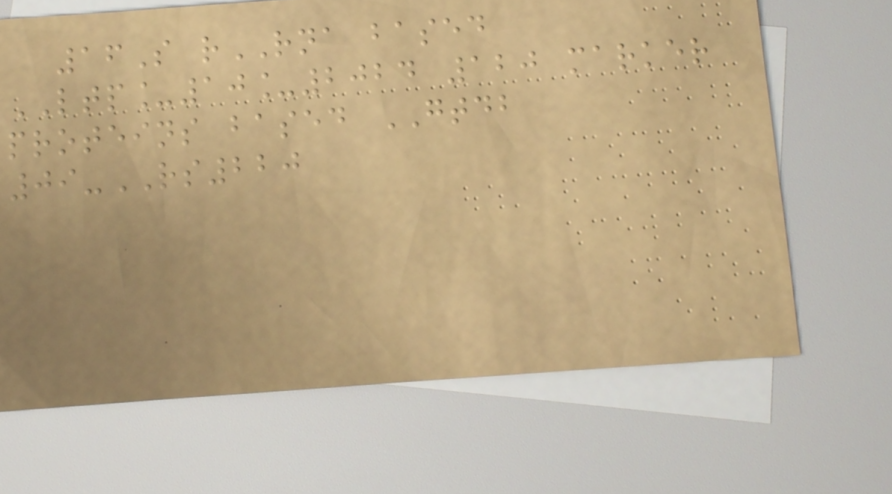16S rRNA based
LTP_10_2024 120 marker
proteins based GTDB
09-RS220
